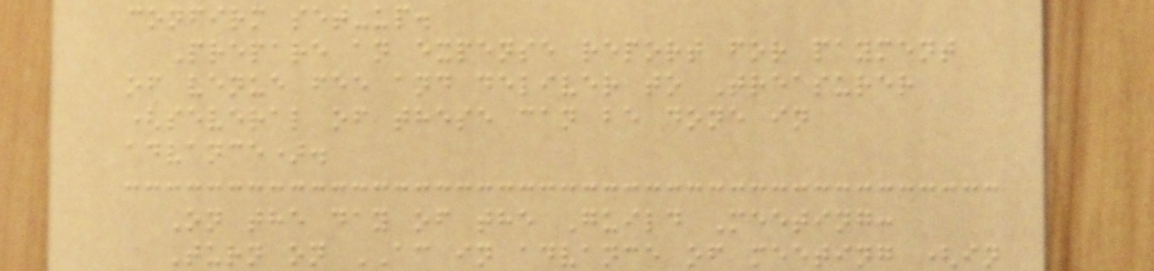confirm set-up.
Prepare an expense report for payment
of venue fee and deliver to Treasurer
(several of these can be done in
advance).
On the day of the Guild Meeting:
Turn on AC in advance of meeting (in
